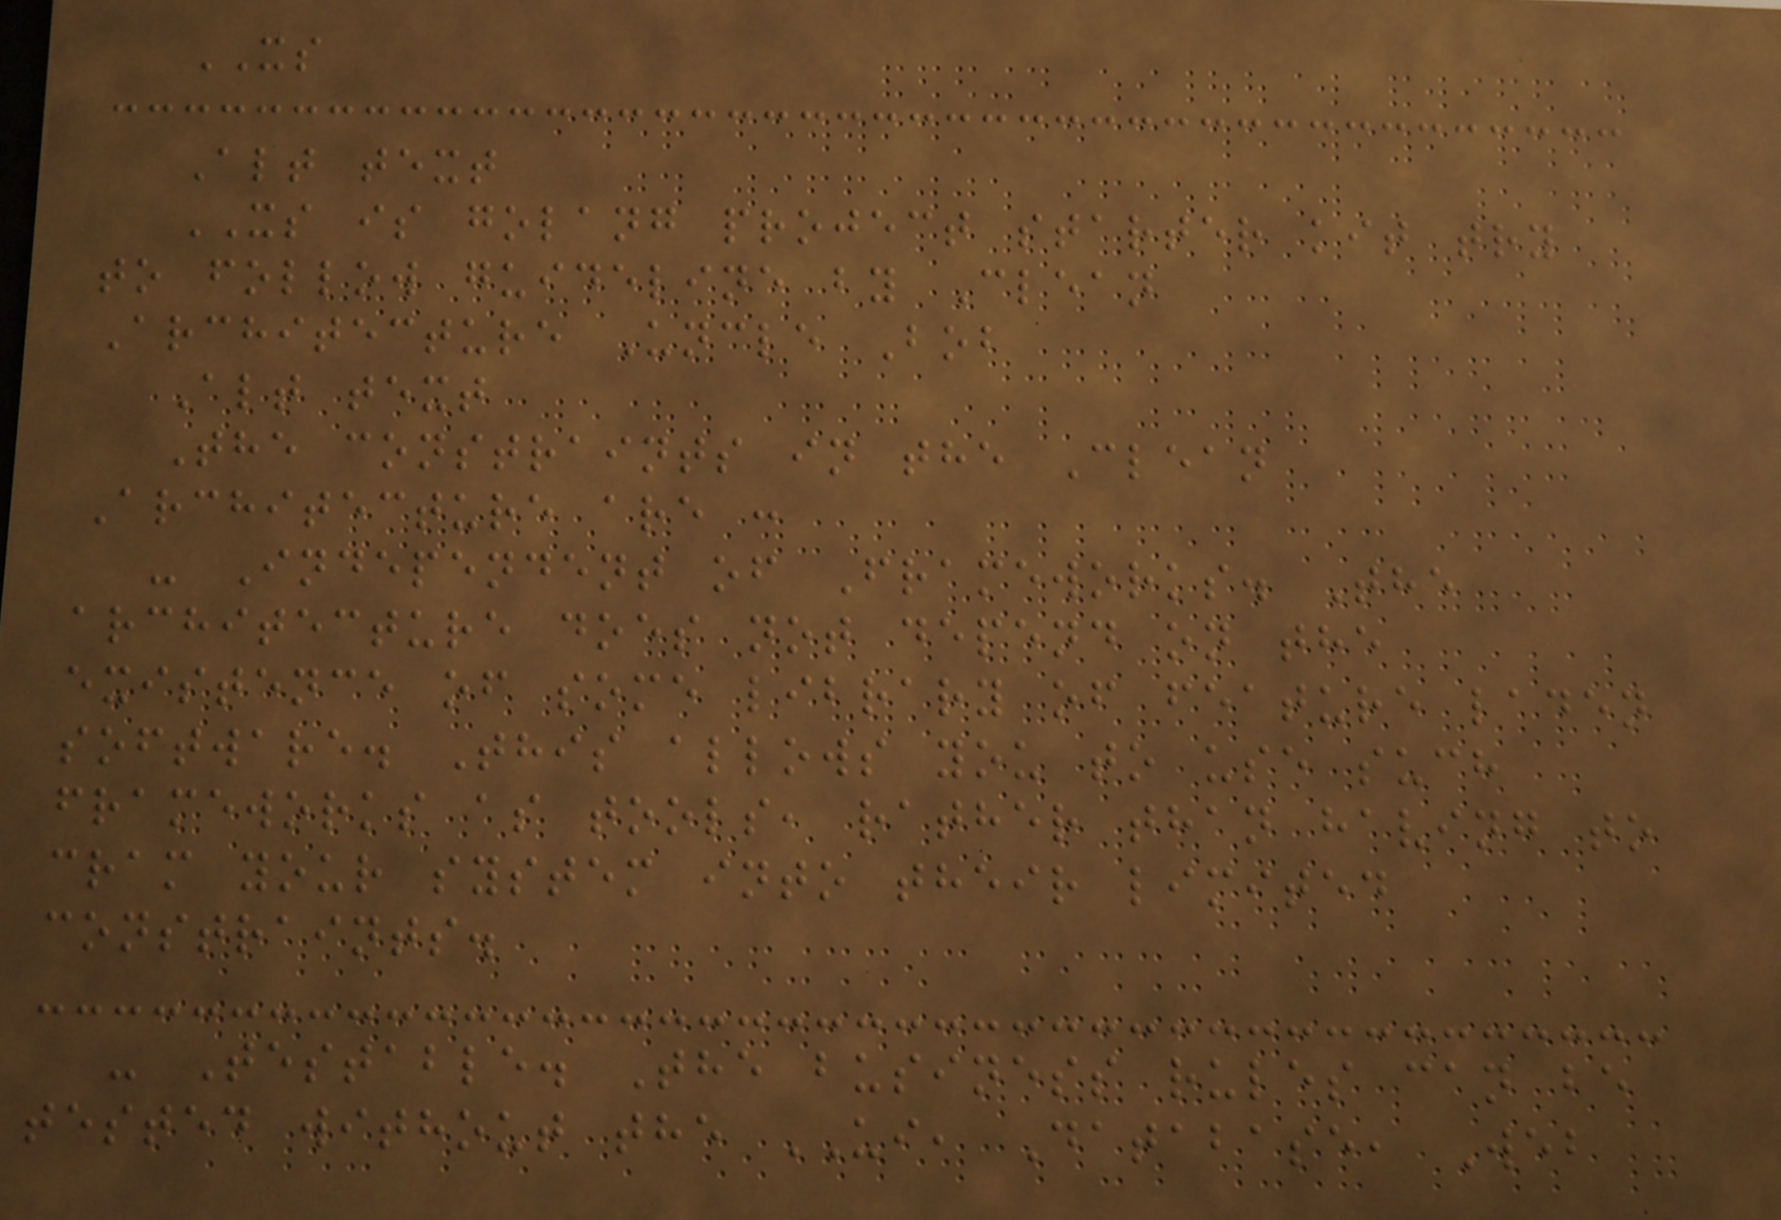XS
Alt text
XS is golang project starter kit try
to follow guideline by Clean
Architecture Uncle Bob
Alt text
The constraints in the Clean
Architecture are :
- Independent of Frameworks. The
architecture does not depend on the
existence of some library of feature laden
software. This allows you to use such
frameworks as tools, rather than having to
cram your system into their limited
constraints.
- Testable. The business rules can be
tested without the UI, Database, Web
